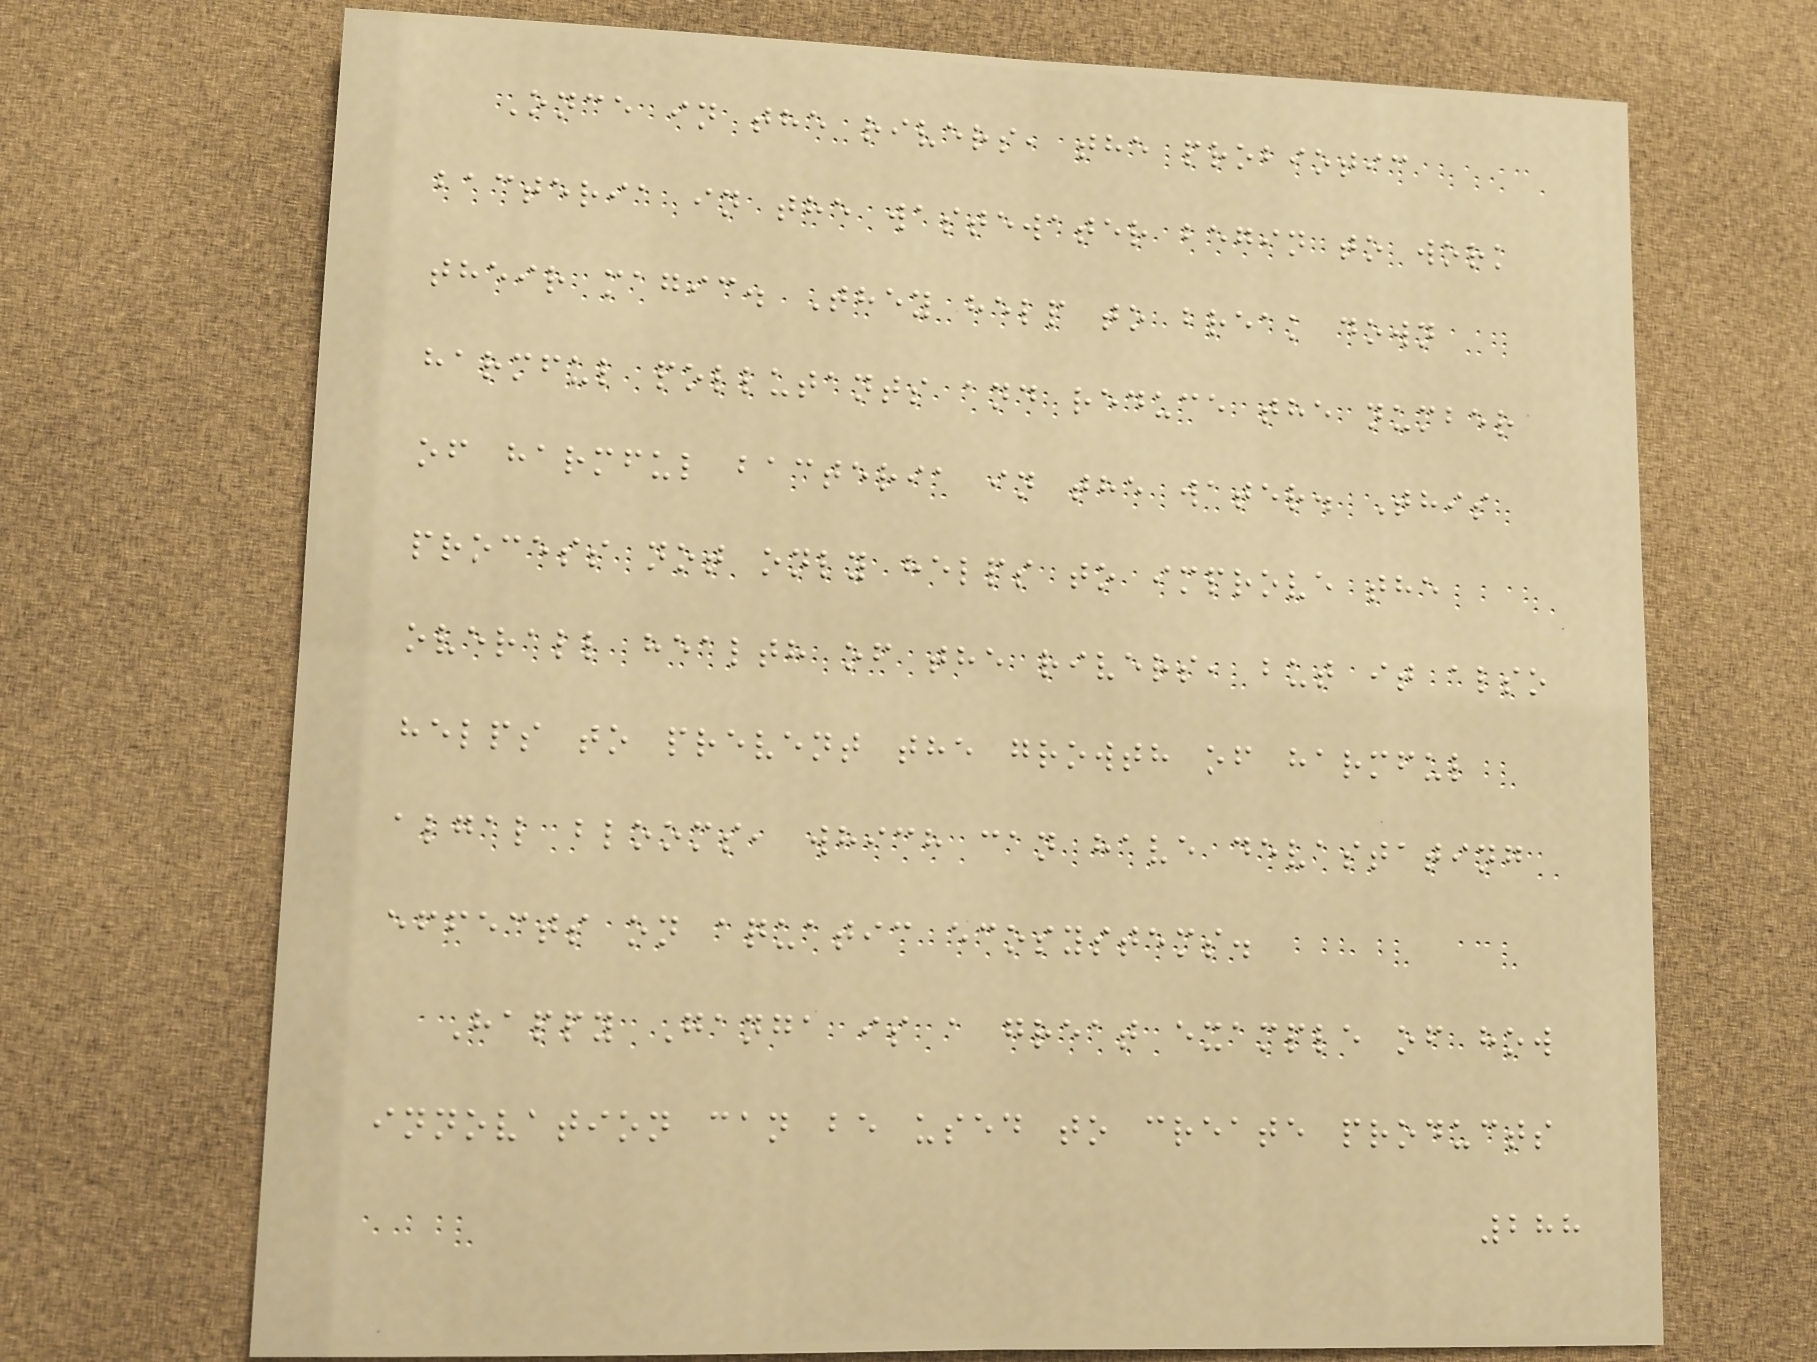Once in the rivers, the probiotic
bacteria in the wastewater begin to work
their magic. They help to break down
harmful pollutants and reduce the number
of harmful bacteria in the water. This
process not only helps to improve the
overall health of the rivers, but it also
helps to prevent the growth of harmful
algal blooms, which can have devastating
effects on aquatic ecosystems.
Happy Ganga is a great example of how
innovation can be used to create products
288
